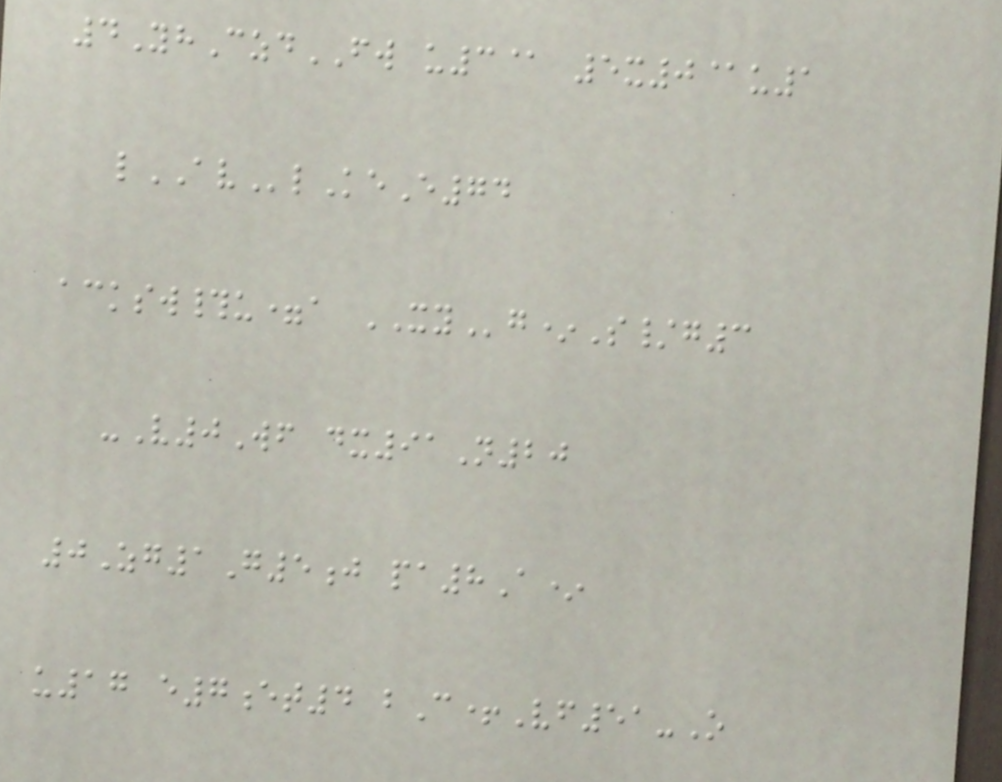4YhCzdFW u3@ 5x0@u1
lAVlKeE74
acksw#u=a XYg*S/g3
-V0Wf dx91N20
0Zg1G5j pa8A*
u17 e7et4 bC+Vf51-O
